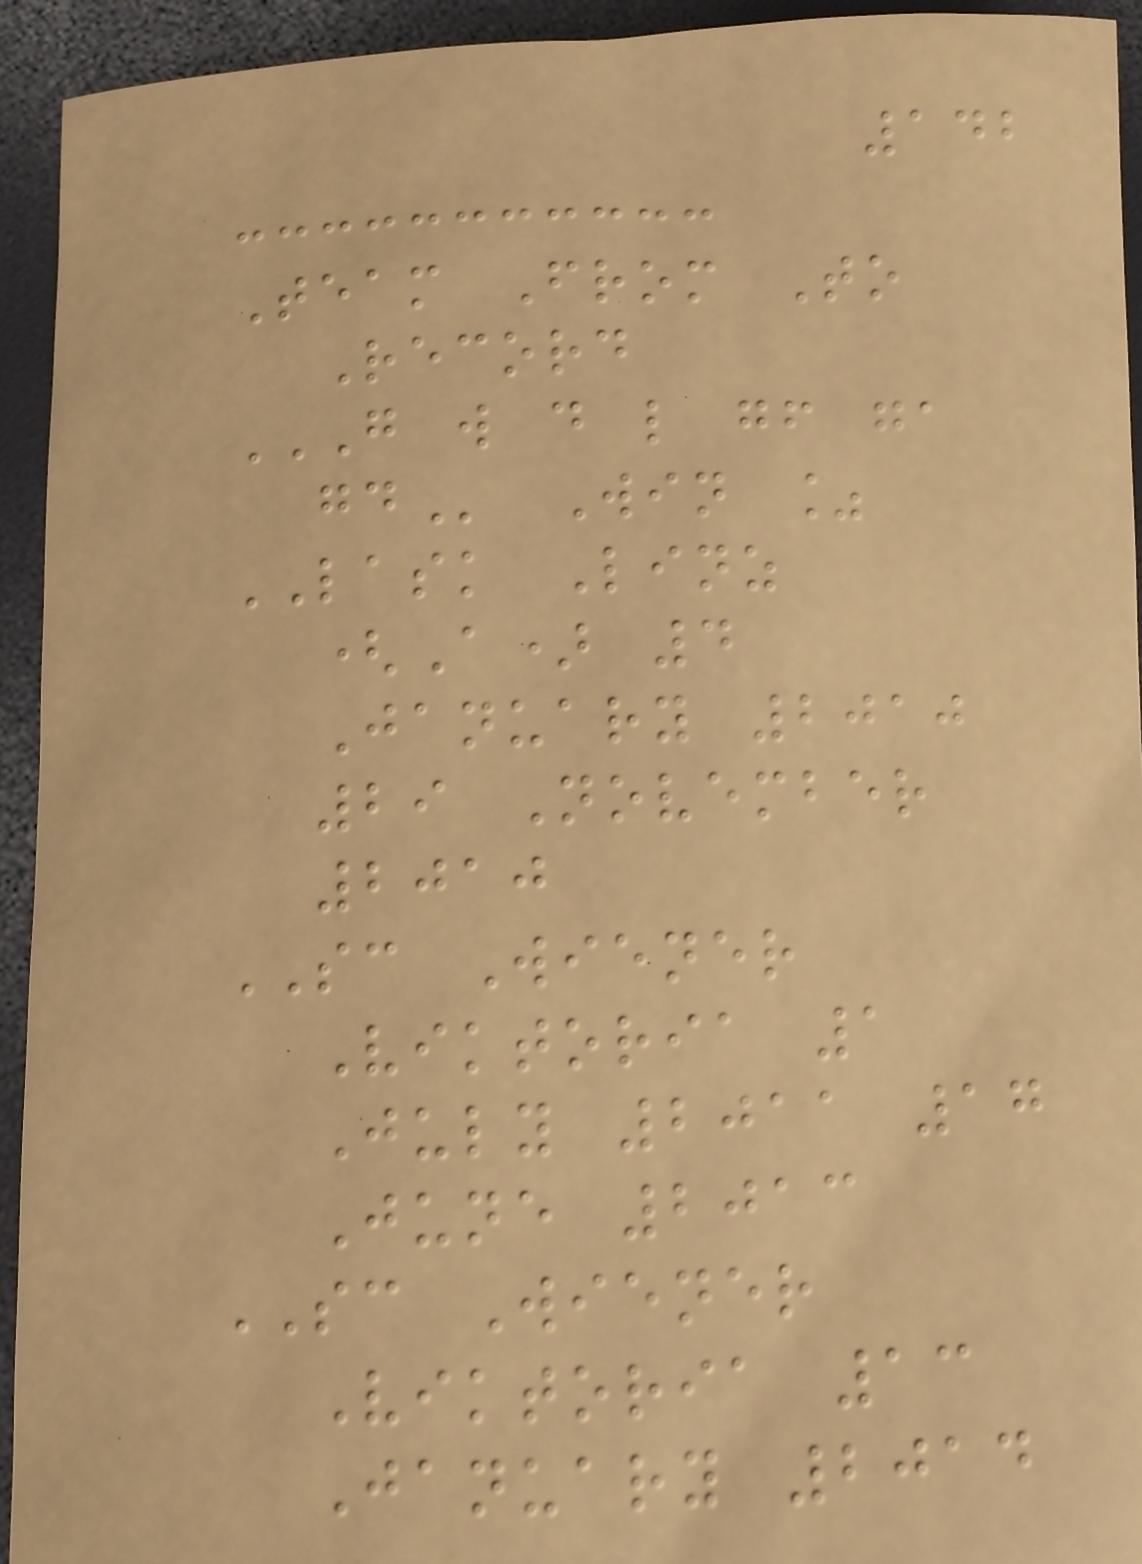142
Team From To
Record
G W D L GF GA
GD Win %
LASK Linz
(A) 4
January 2010
29 November
2010
SC Wiener
Viktoria 1
July 2011 17
June 2013
SC Wiener
Viktoria 13
January 2014
